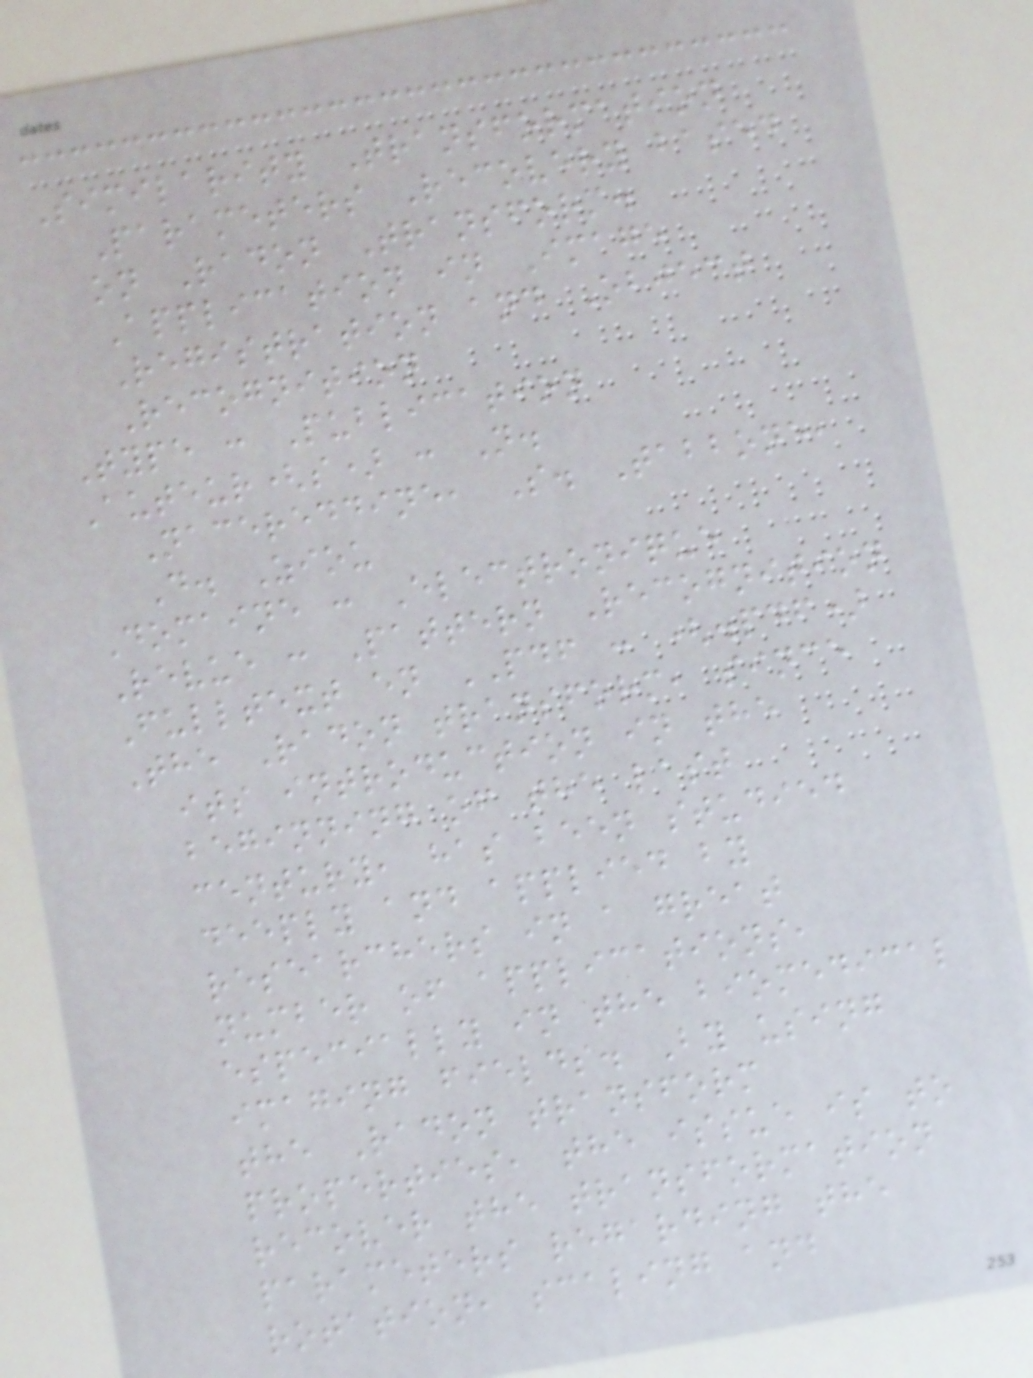Similarity Transformation
Parameters Recovery based
on Radon Transform.
Application in Image
Registration and Object
Recognition
Type : Publication
Auteur(s) : N.
Nacereddine, S. Tabbone,
D. Ziou
Domaine : Electronique
Revue : Pattern Recognition
Fulltext en PDF : (.pdf)
The Radon transform, since
its introduction in the
beginning of the last
century, has been studied
deeply and applied by
researchers in a great
number of applications,
especially in the biomedical
imaging fields. By using
the Radon transform
properties, the issue is to
recover the transformation
parameters regarding the
rotation, scaling and
